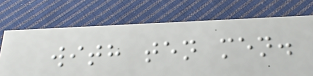with ten men.
